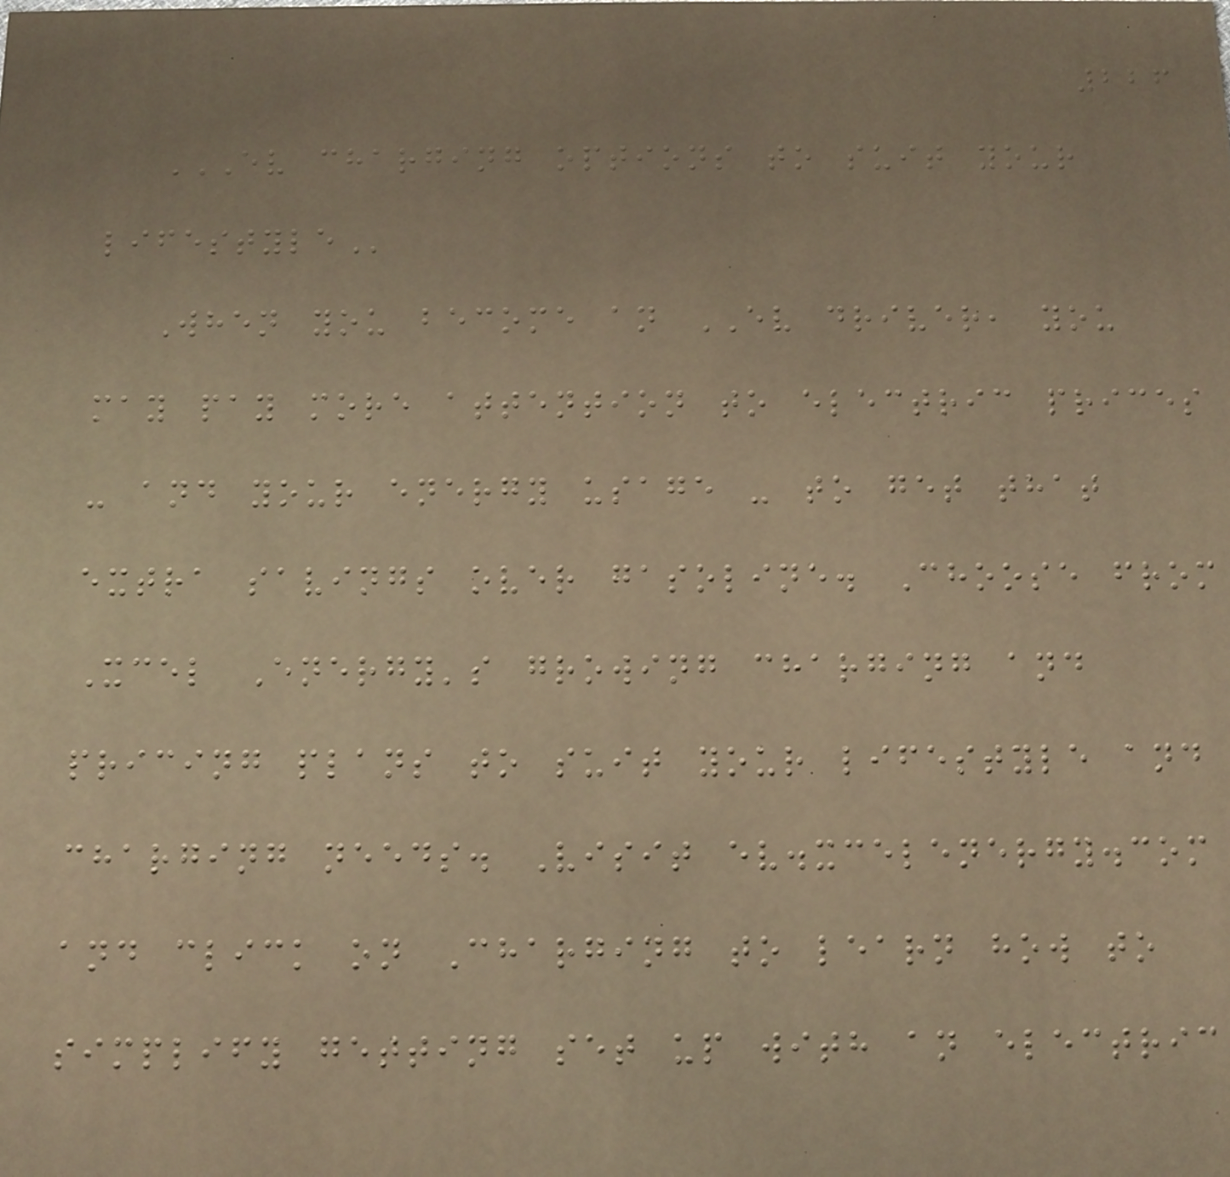226
EV CHARGING OPTIONS TO SUIT YOUR
LIFESTYLE
When you become an EV driver, you
may pay more attention to electric prices
- and your energy usage - to get that
extra savings over gasoline. Choose from
Xcel Energy's growing charging and
pricing plans to suit your lifestyle and
charging needs. Visit ev.xcelenergy.com
and click on Charging to learn how to
simplify getting set up with an electric
